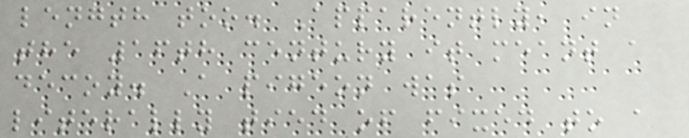length too. Apparently, in
the 16th century it meant a
decoy. A pigeon was
literally tied of fixed to a
